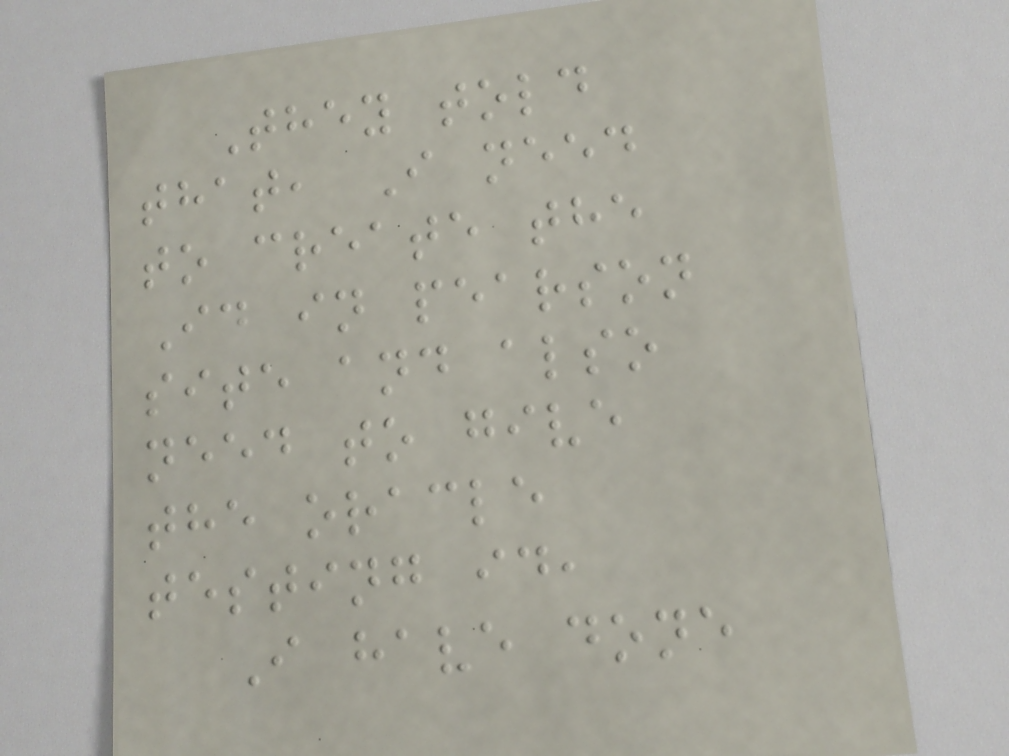They told
that, I need
to create the
Id in pearson
site and also
need to give
the oracle
testing id,
I have done
